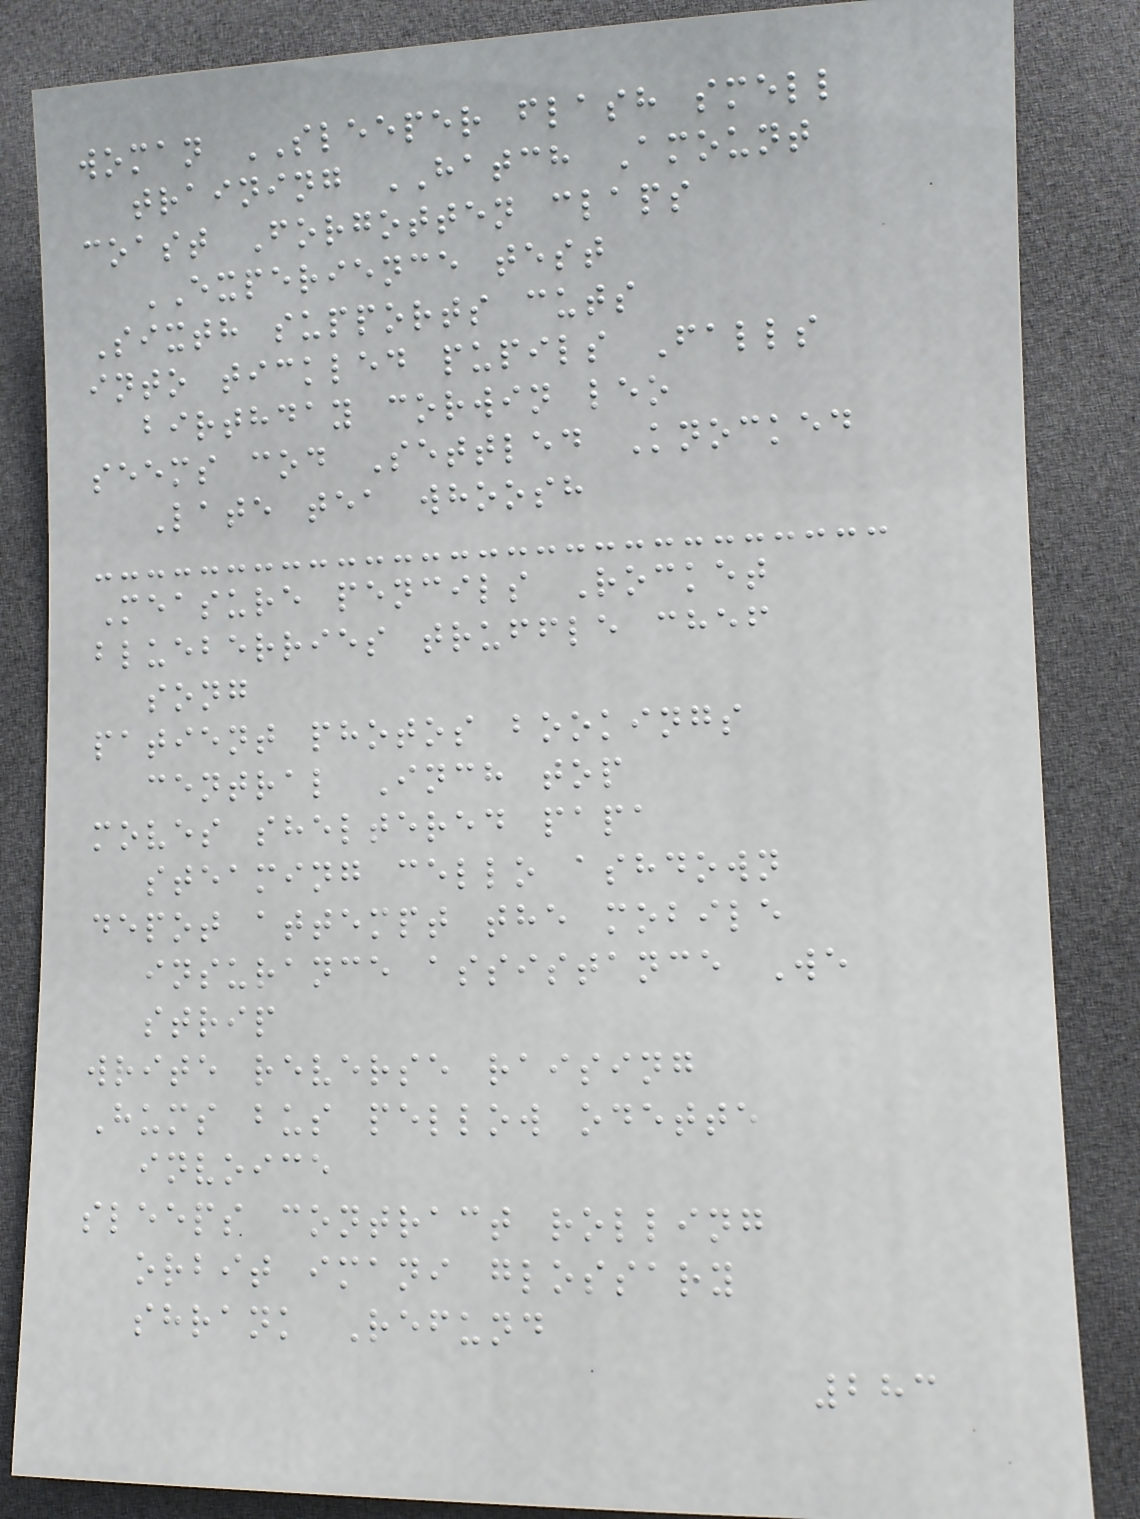woman SLEEPER flash smell
training HATCH Amount
coast Forgotten claps
EXPERIENCE test
Sixth supports cuts
into tickled pupils Falls
birthday corwin leo
seems cod Settled Knocked
Late tea whoosh
Measure pencils Rocket
blueberries truffle chef
song
patient photos bookings
central Inch top
moves sheltered papa
steaming cello ashdown
depot attempt the mobile
insurance assistance We
strip
write reverse raising
Hums bus pellow odette
invoice
sleeps contract rolling
orbit imani glossary
shrank Refund
283
